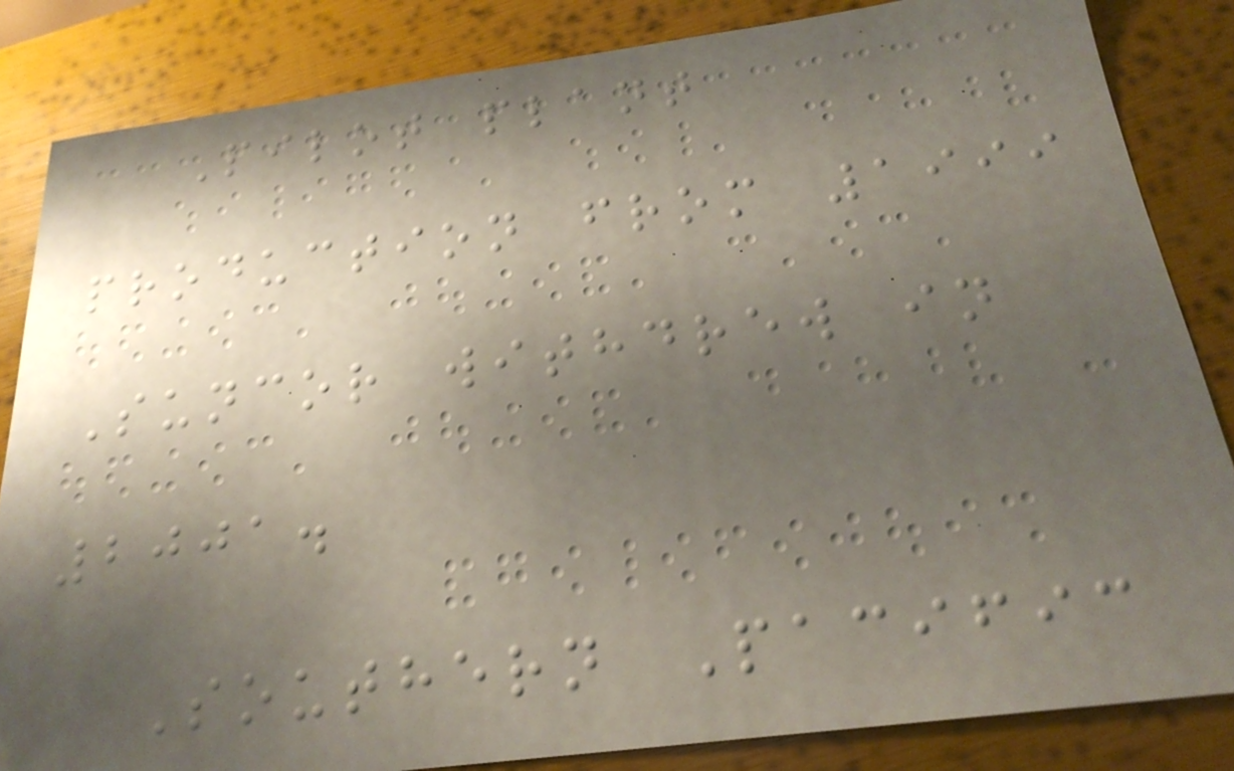Pilot plant
production from 1999
Suncor withdrew in
2001.
Southern Pacific
